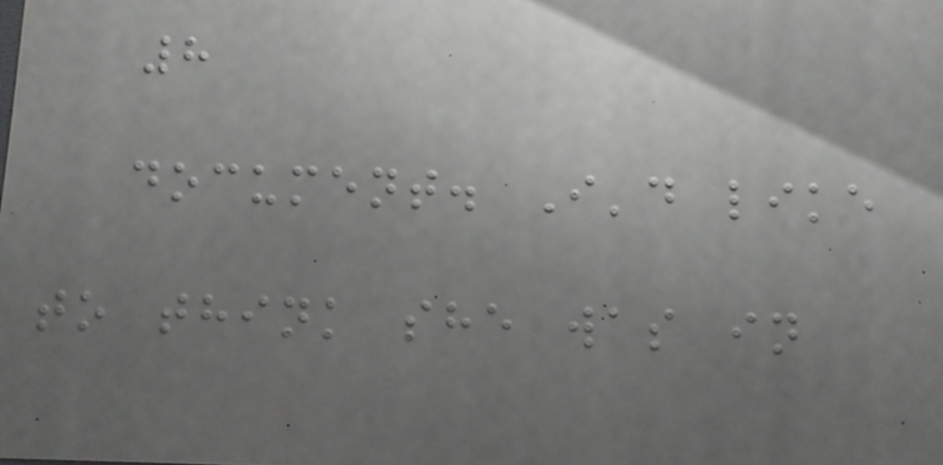8
document. I'd like
to think she was in
